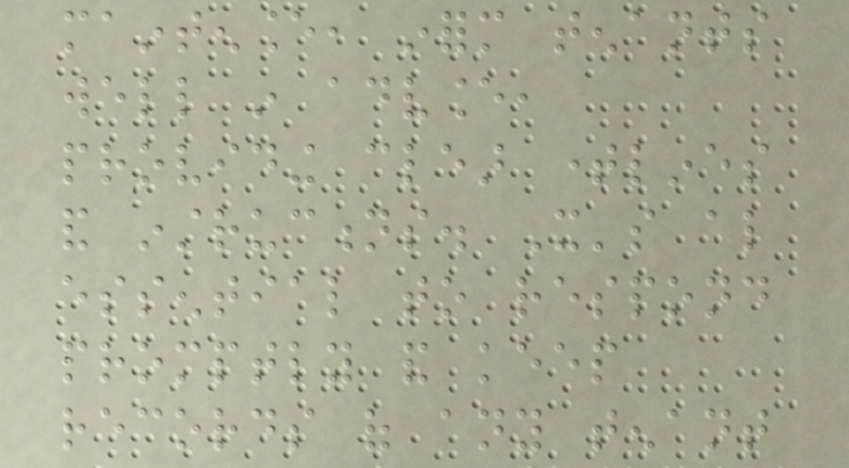maintenance, inform tenants
well in advance,
providing clear timelines
and instructions. It's also
essential to respond
promptly and keep
records of any tenant
